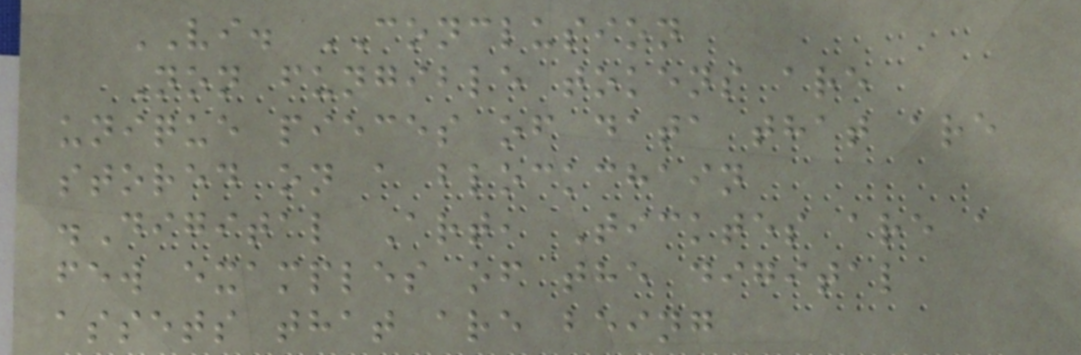VI. CONCLUSION
Non fungible tokens are
unique pieces of data that are
stored on a blockchain
.Digital Art, Ticktes are a
few examples of the digital
assets that are being
